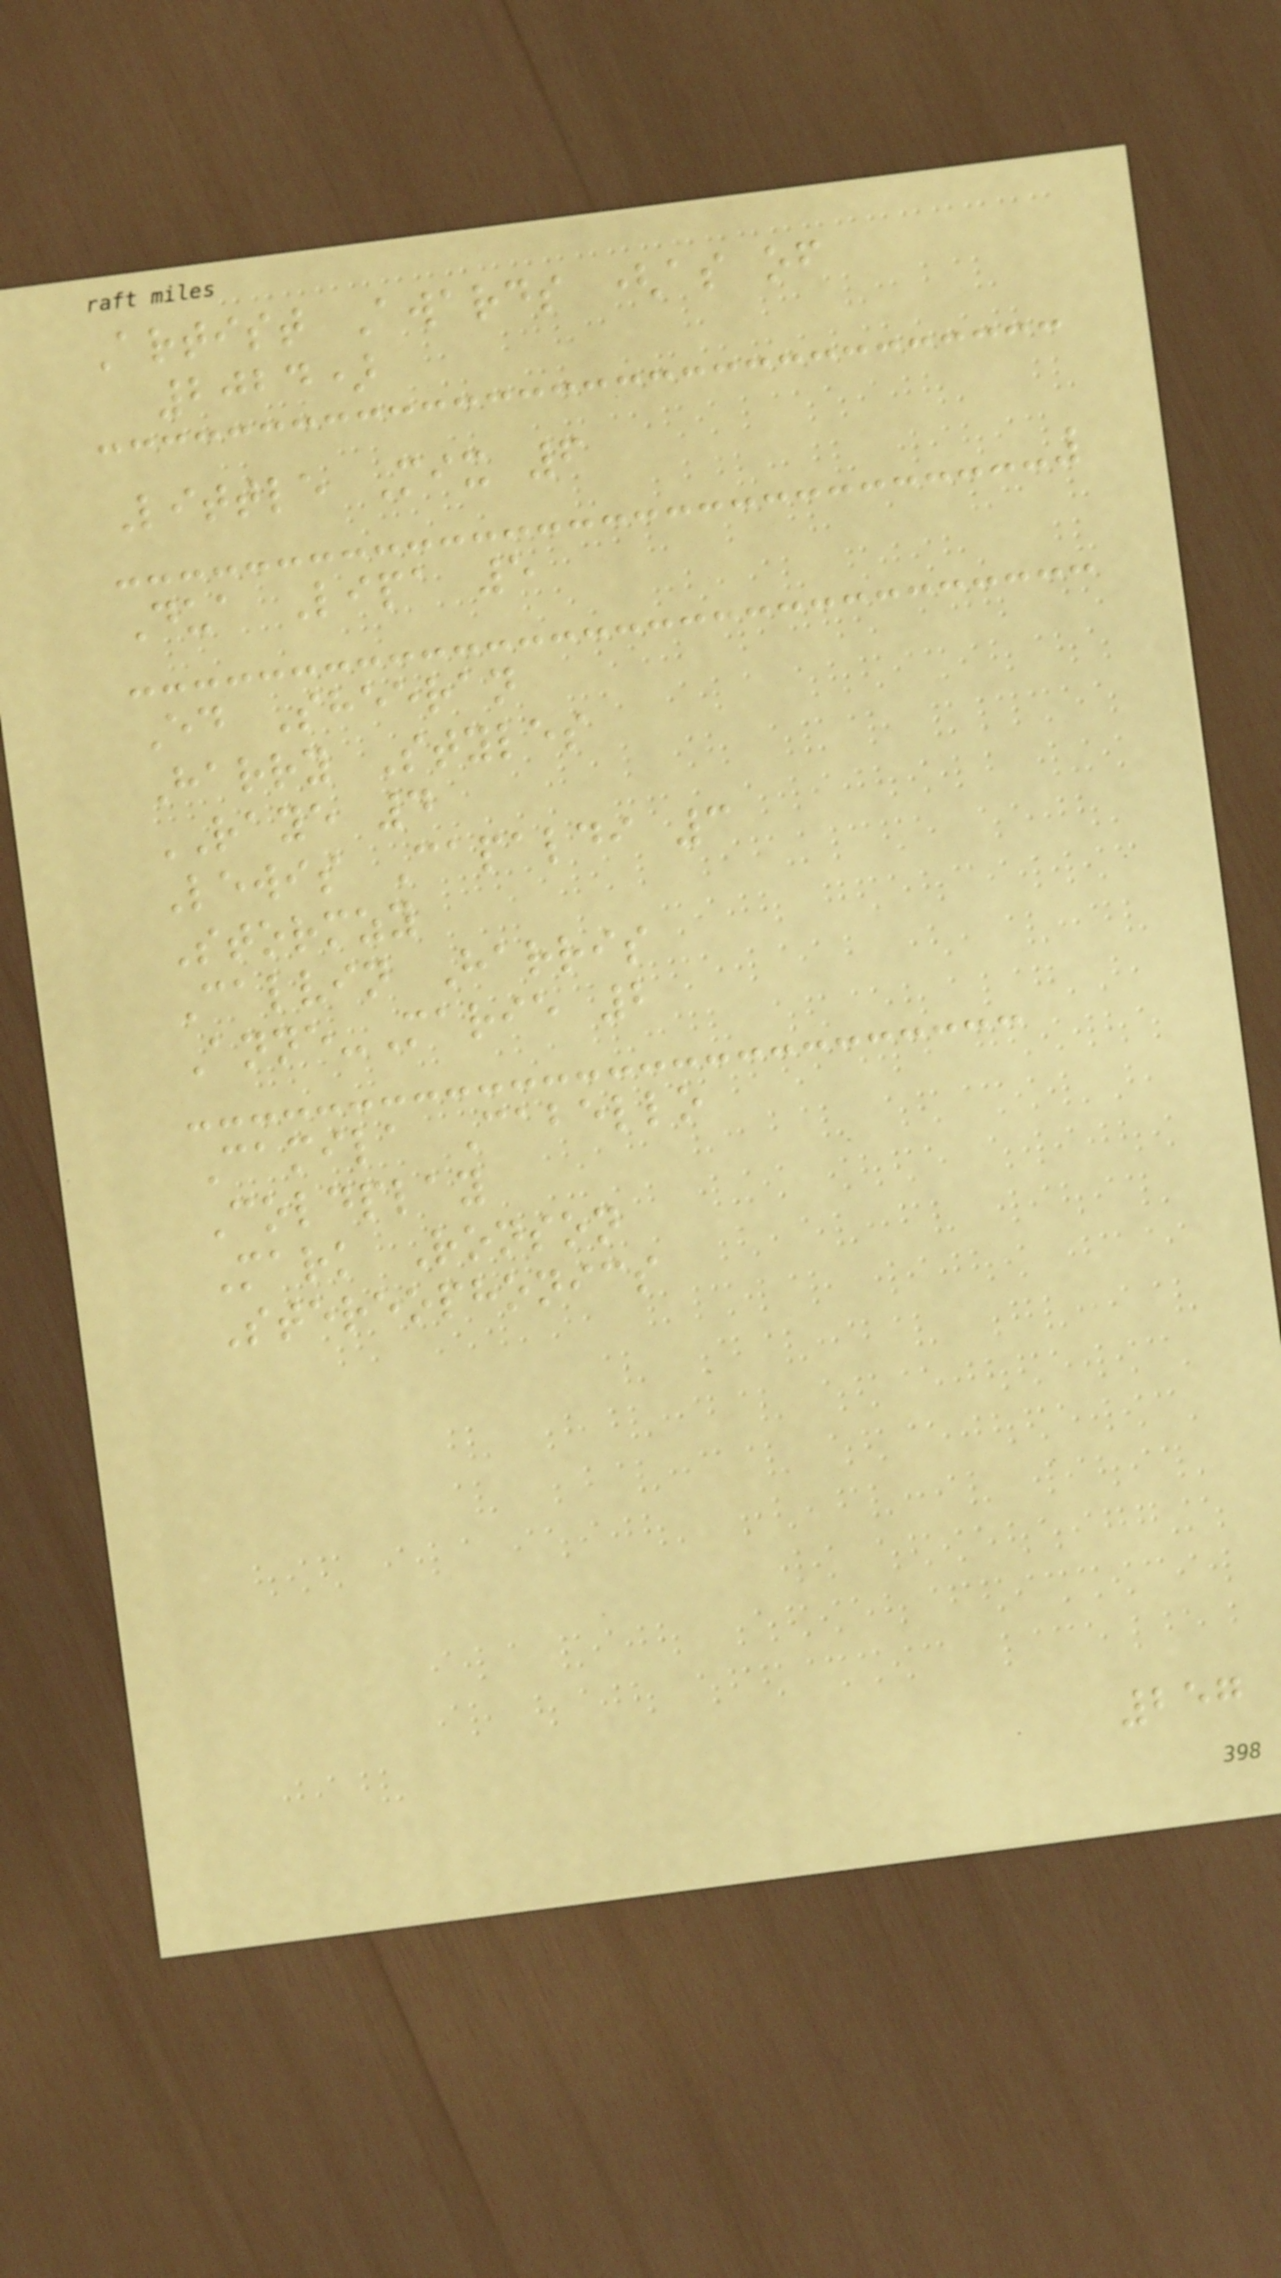Artist Awards (as of
2024)
Little Mix 6
Dua Lipa 5
Ed Sheeran
Harry Styles
RAYE 4
Lewis Capaldi 3
Stormzy
Calvin Harris
Anne-Marie 2
Camila Cabello
Coldplay
Mark Ronson
Stereophonics
257
